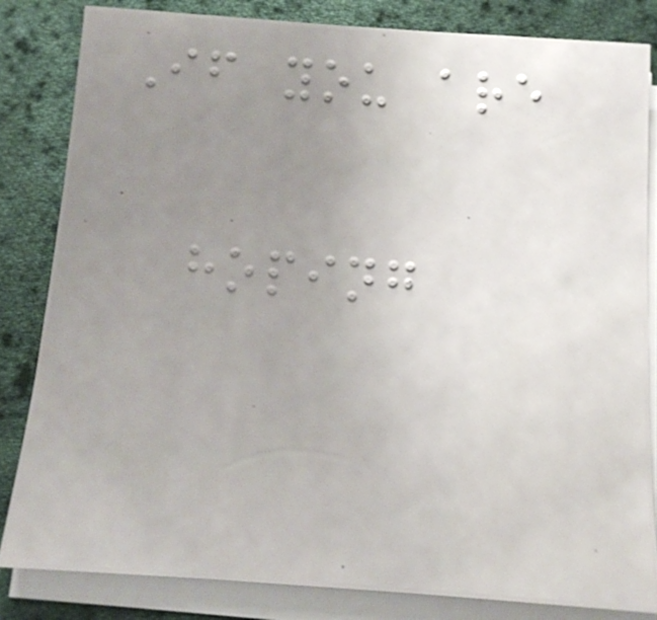If you are
hoping
